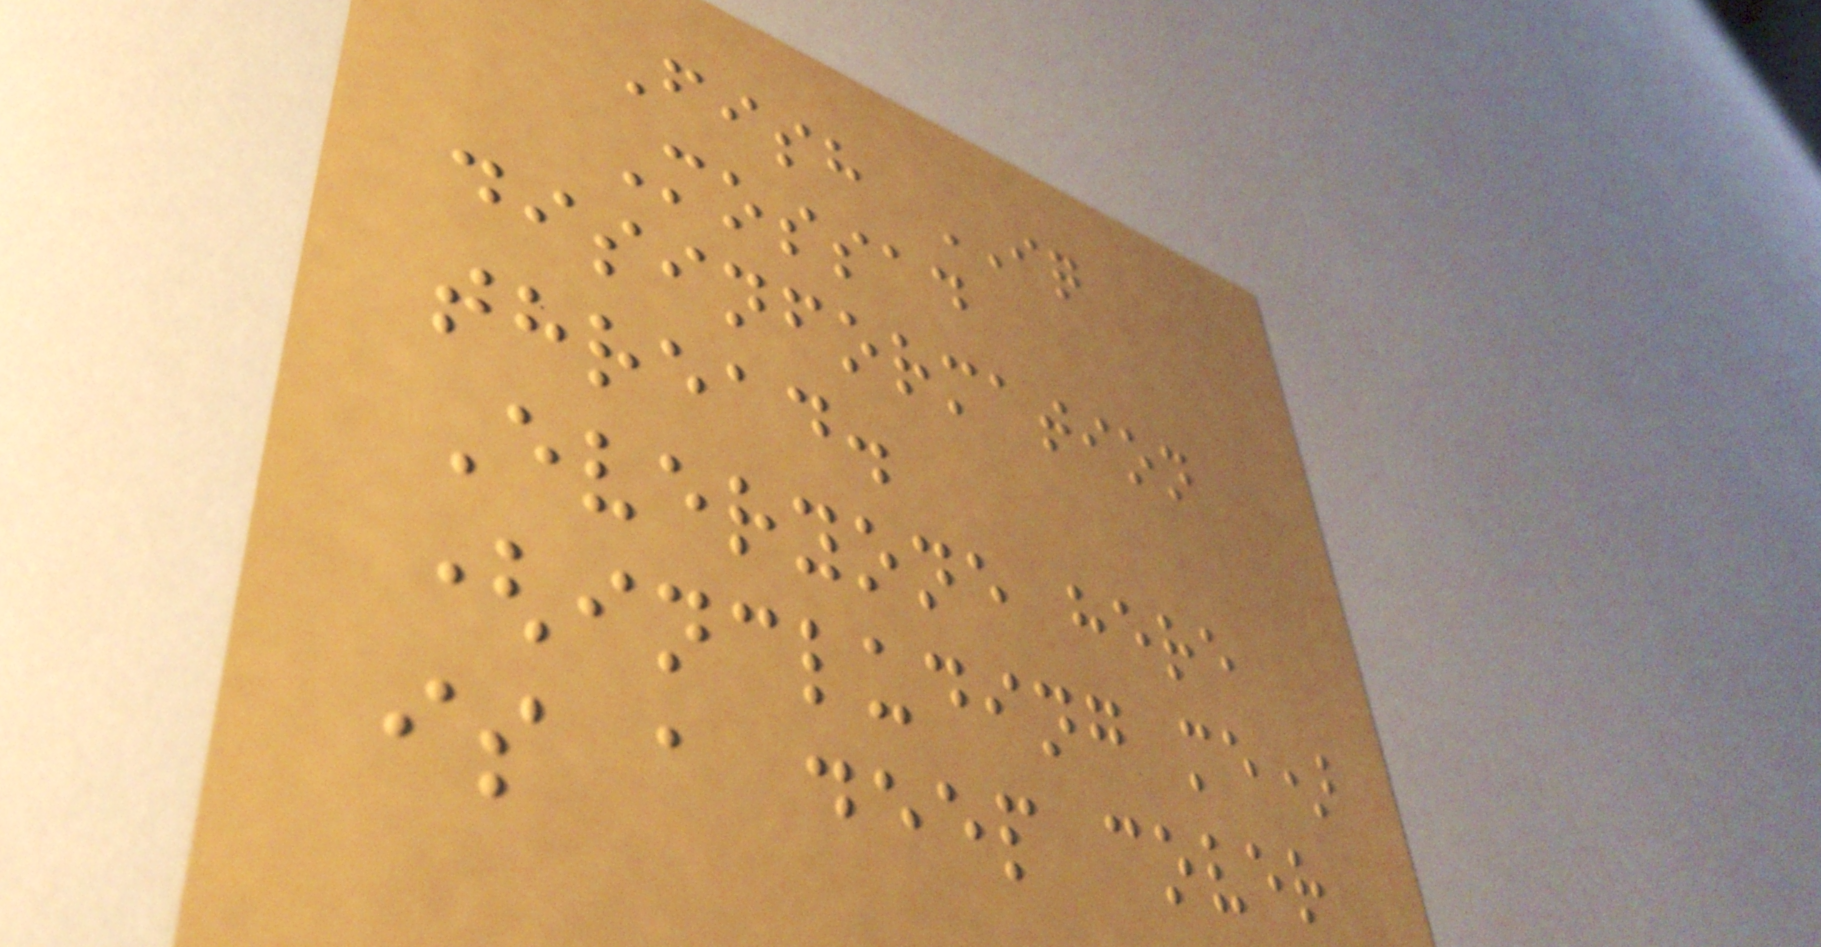Fish IQ
Mossad
disinformation
thread.
Everyone here
(including me)
is a deep cover
